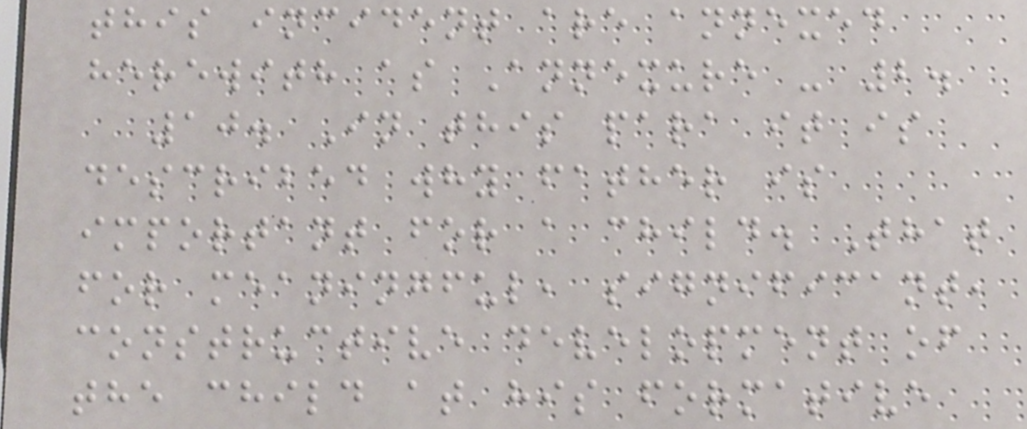this incident are annexed
herewith as Annexure - 2.
10. In this para it is
described why father is
important for a child. That
for meaningful, significant,
constructive development of
the child at his formative
